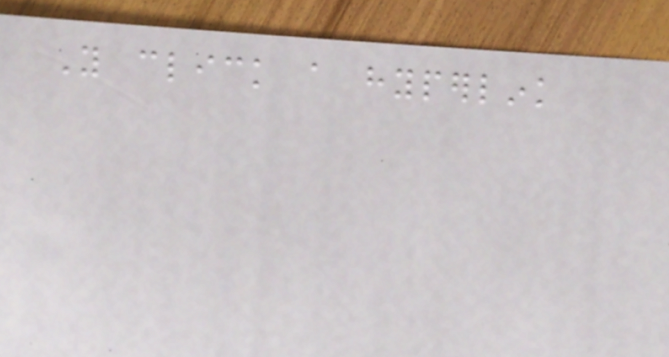You click a hyperlink
